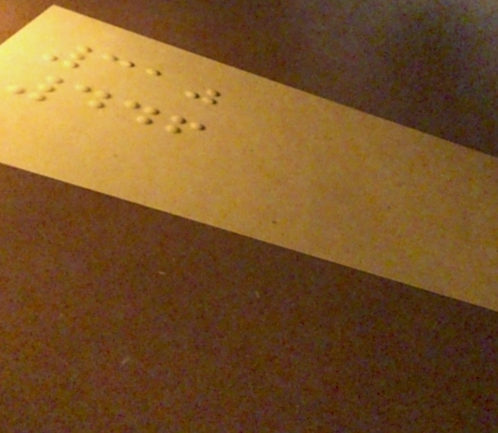310
446
